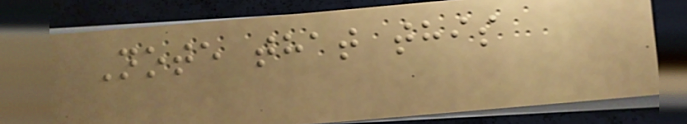Note that this
